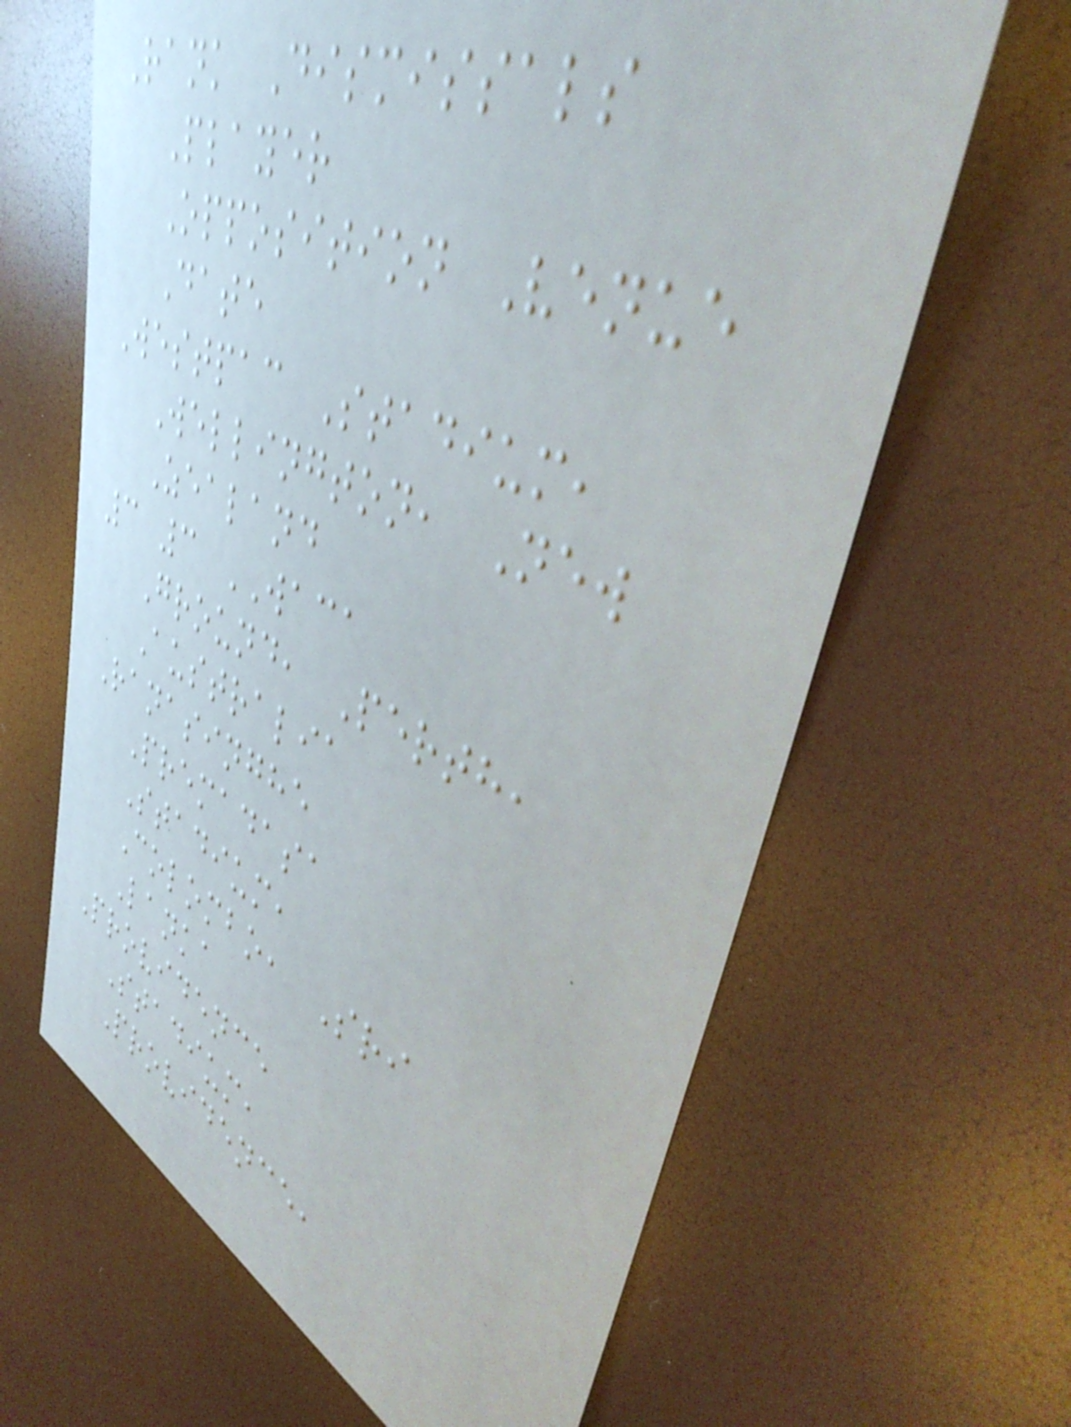Rank Dismissals
Player
Opposition Venue
Date
Westpac Stadium,
Wellington, New
Zealand
3 3 WACA
Ground, Perth,
Australia
Ranasinghe
Premadasa
Stadium,
Colombo, Sri
Lanka
Providence
Stadium,
Providence,
